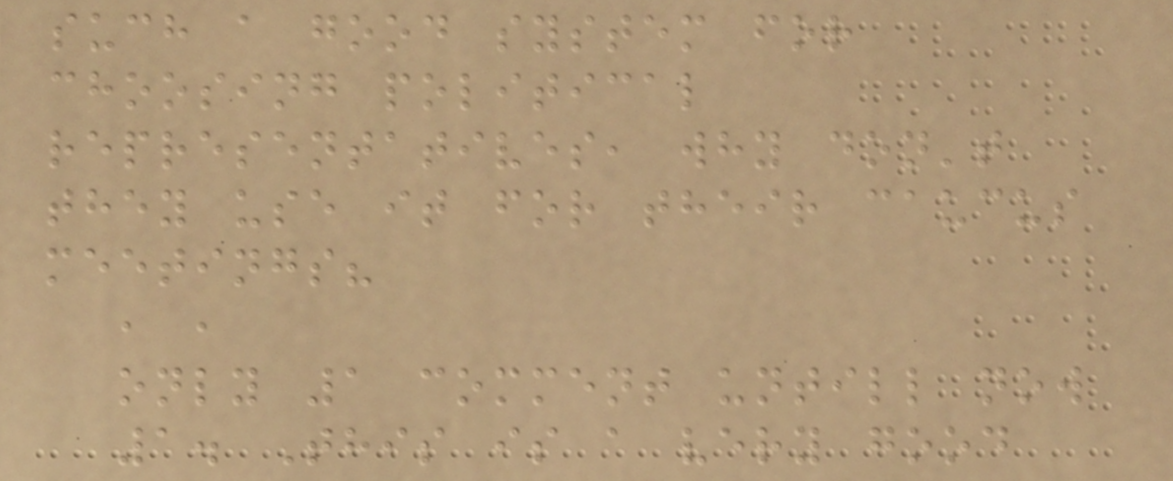such a good system for
choosing political
representatives, why don't
they use it for their caucus
meetings?
, ,
only 1 comment untill now
1. This is a very good
